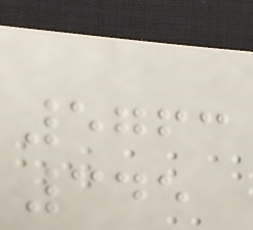5763
345
